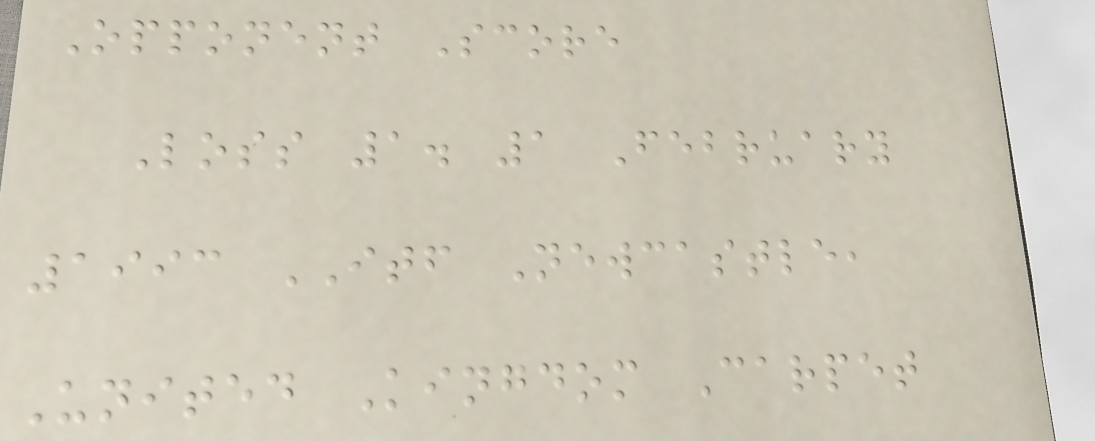Opponent Score
Loss 1. 1 February
1993 ITF Newcastle,
United Kingdom Carpet
